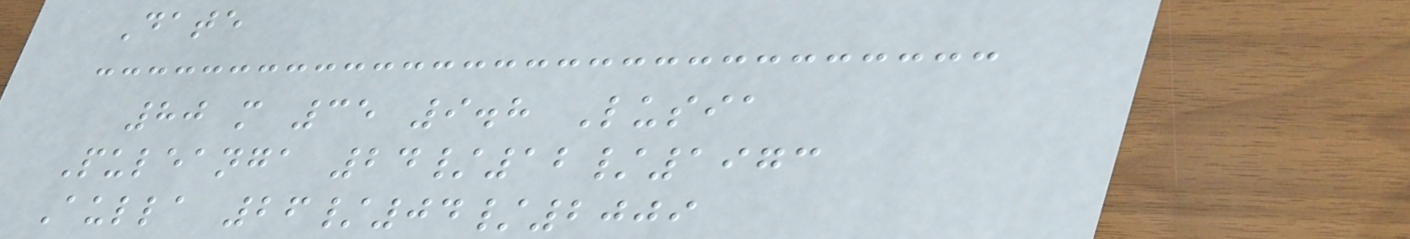Date
80 m 35 9.8 Lusia
Puleanga 24/12/1973
Aulla 26/04/2009
